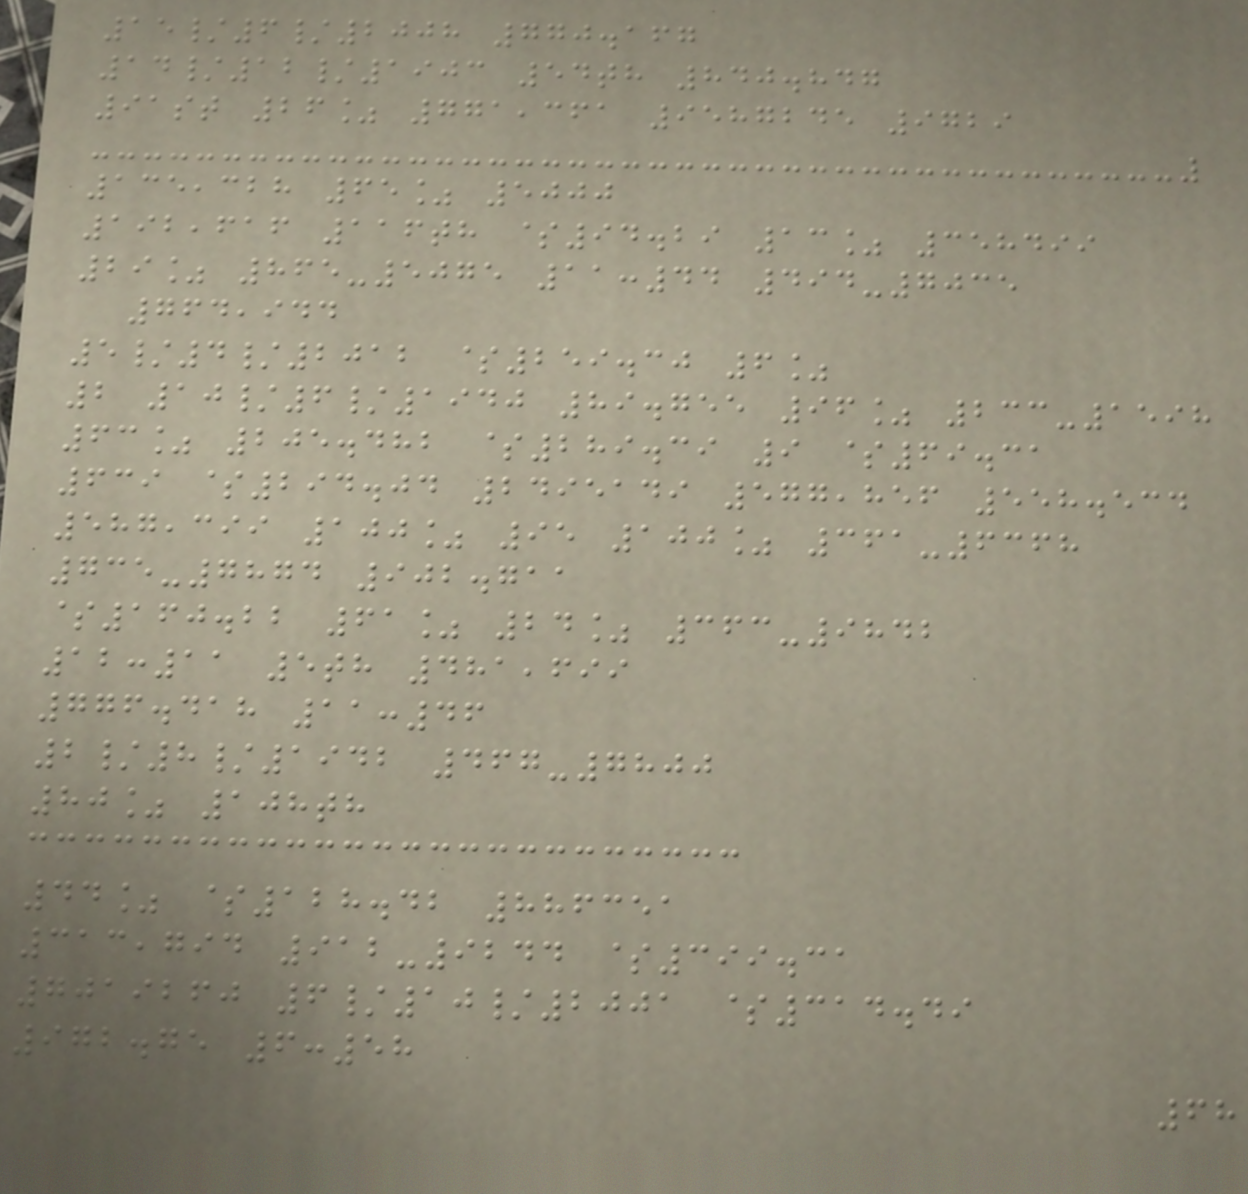15/6/2008 770.167
14/12/1903 54th 840.847
91st 26% 771,361 9587245 9729
135,328 65% 5000
192,616 116th $94.29 13% 358499
29% 865-5075 11:44 494-7035
764,944
5/4/2012 $259.30 6%
2 10/6/1940 89.755 96% 233-1598
63% 205.482 $289.39 9 $69.31
639 $294.04 2495149 577,856 558.534
587,399 100% 95 100% 361-6368
735-7874 902.711
$160.22 61% 24% 363-9842
12:11 5th 481,699
776.418 11:46
2/8/1942 467-7800
80% 108th
44% $128.42 886351
313,794 912-9244 $399.31
7019260 6/10/2001 $314.49
972.75 6:58
68
